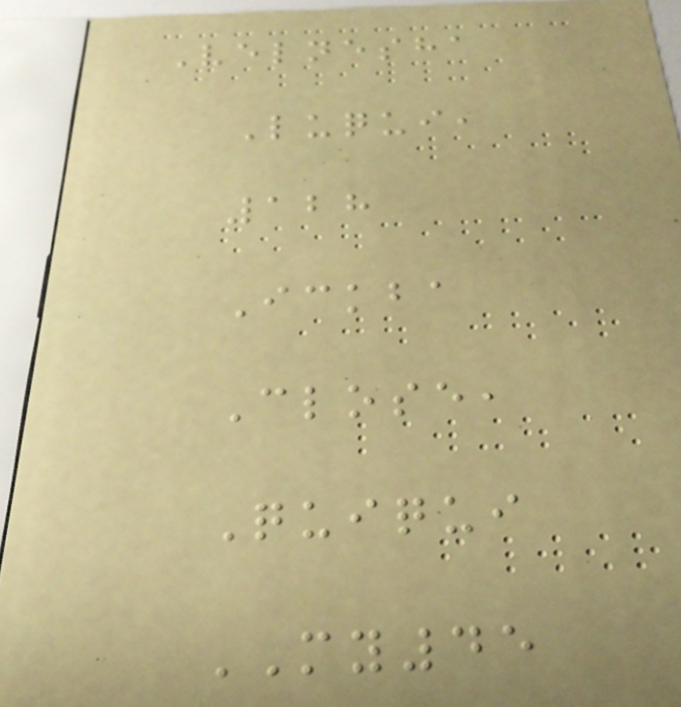Velnesha
Luqui,
128
Ickba
Close,
Quiqui
MY45
